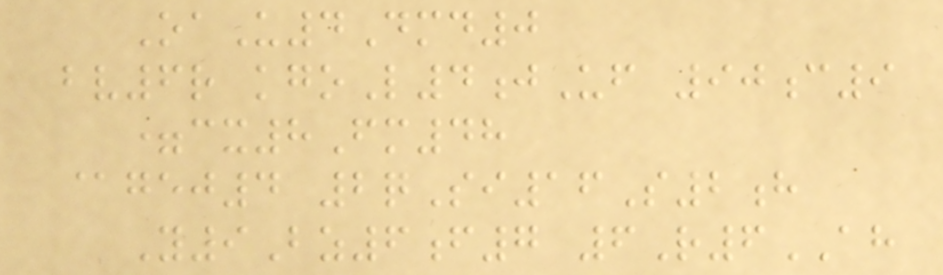OaU4Dmd0
bv6r kgoL4jUf 90c9
=cx8Fm48
@gej4 2qSi16S2h
Y9Bz6f7 6R6AH
